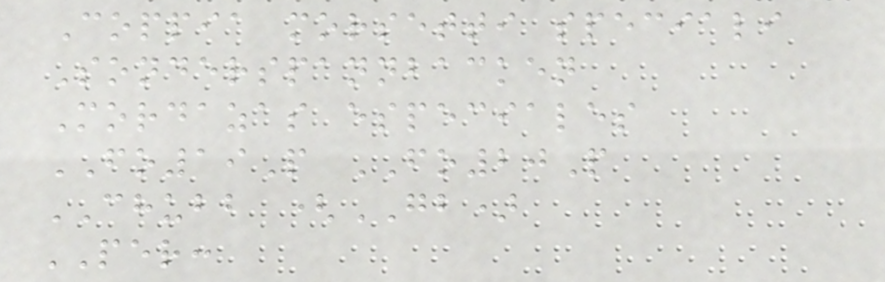Coppia morsetti speciali
Sonderspannbacken
Mordazas especiales
FO19P FO20P
CHUBB (GB)
PER:
